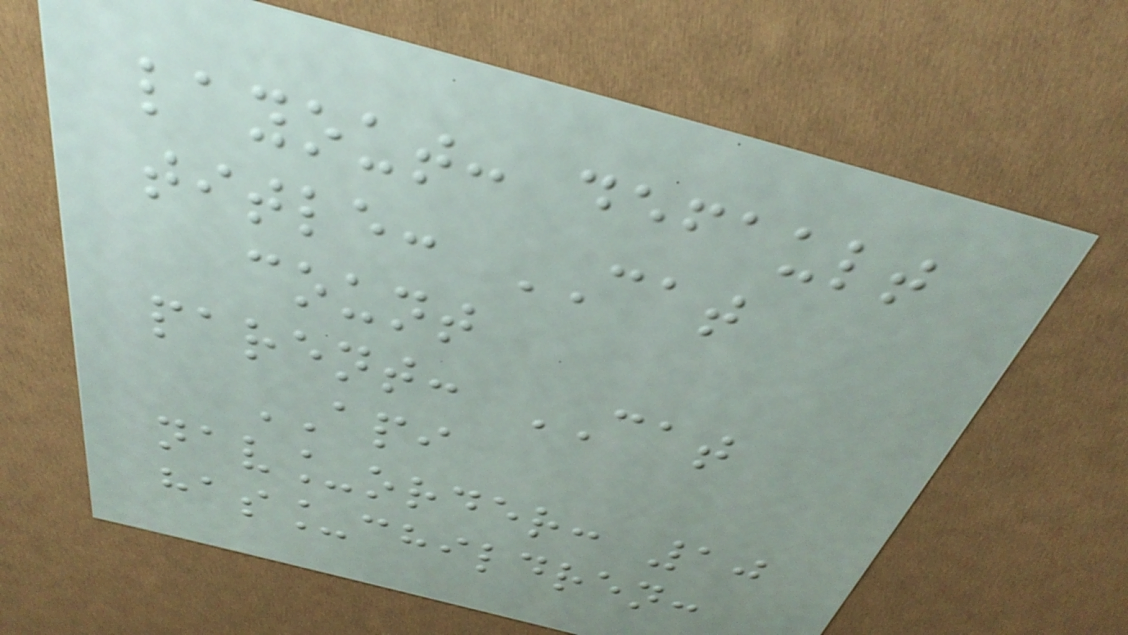layout: default
title: CAT
count
parent: CAT
API
nav_order: 10
has_children:
